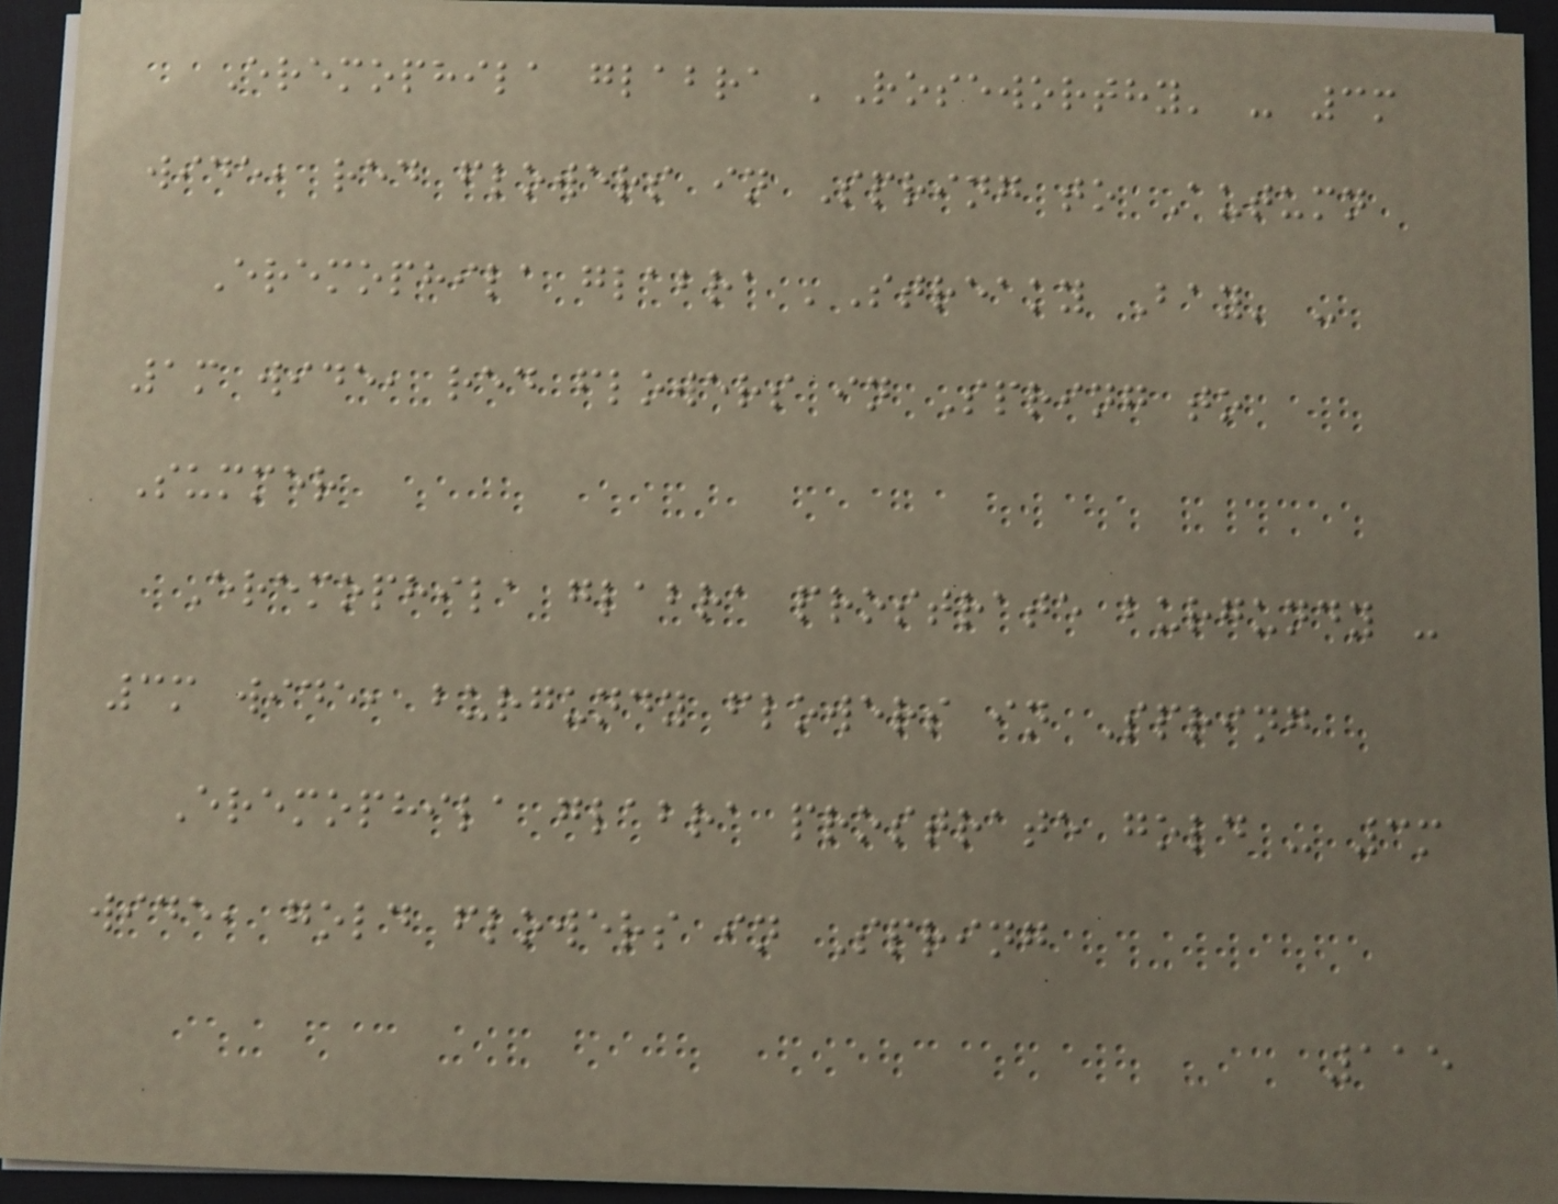Eremophila glabra 'Roseworthy' - 3m
wide, red flowers in Spring to Autumn
Eremophila glabra 'Streaky Bay' -
1m wide, red flowers in Spring to
Summer
Eremophila glabra prostrate burgundy -
3m wide, burgundy flowers in Spring
Eremophila glabra prostrate gold - 3m
wide, gold flowers in Spring
115
